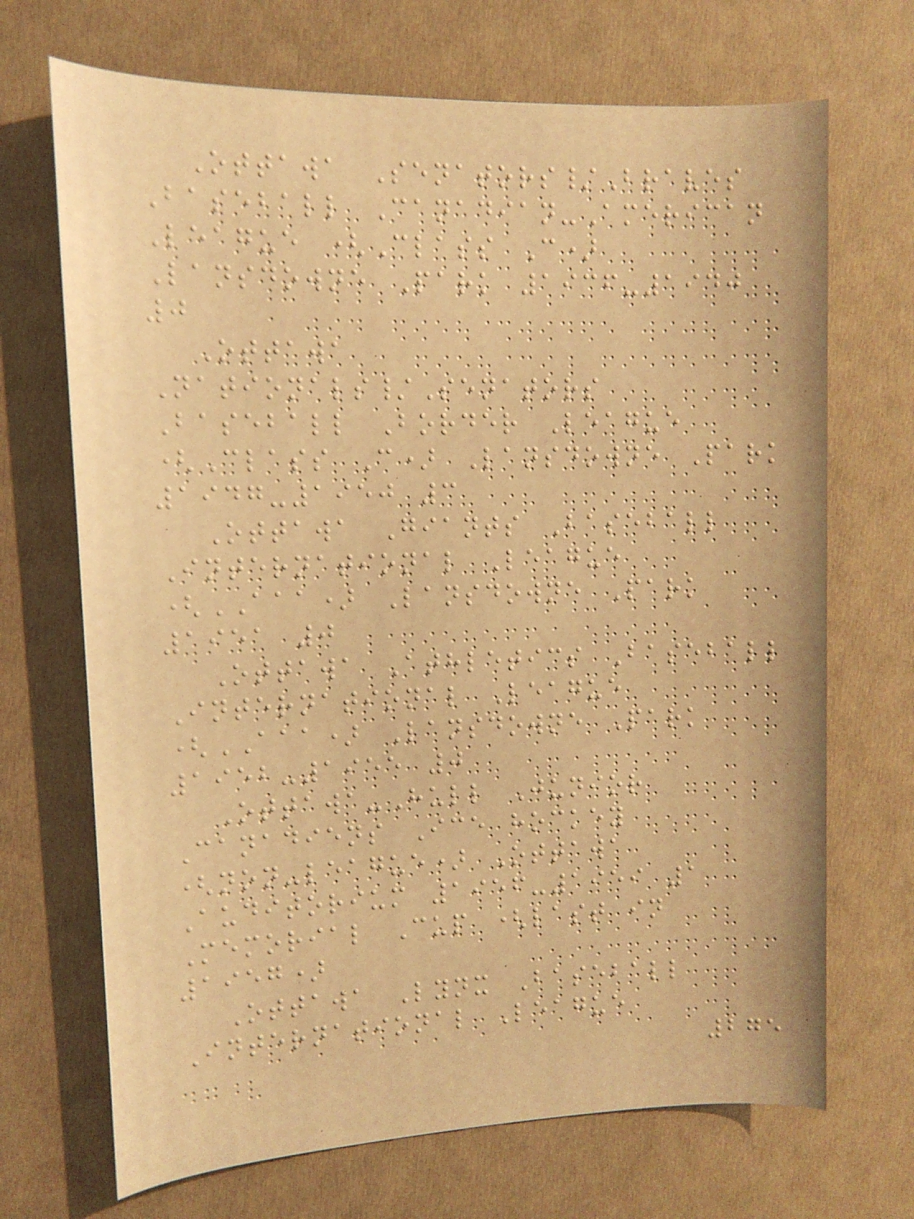Ottawa Senators/Braves
Baseball Canadian-American
League (Class C)
Lansdowne Park 1936-1940
0
Ottawa
Nationals/Senators
Baseball Border League
(Class C) Lansdowne Park
1947-1950 3
Ottawa Giants Baseball
International League
(AAA) Lansdowne Park
1951 0
Ottawa Athletics Baseball
International League
(AAA) Lansdowne Park
1952-1955 0
Ottawa-Hull Junior
Canadiens Ice hockey
(non-league) Ottawa
Auditorium 1956-1959 1
Memorial Cup (last in
1957)
Ottawa Lynx Baseball
International League
275
